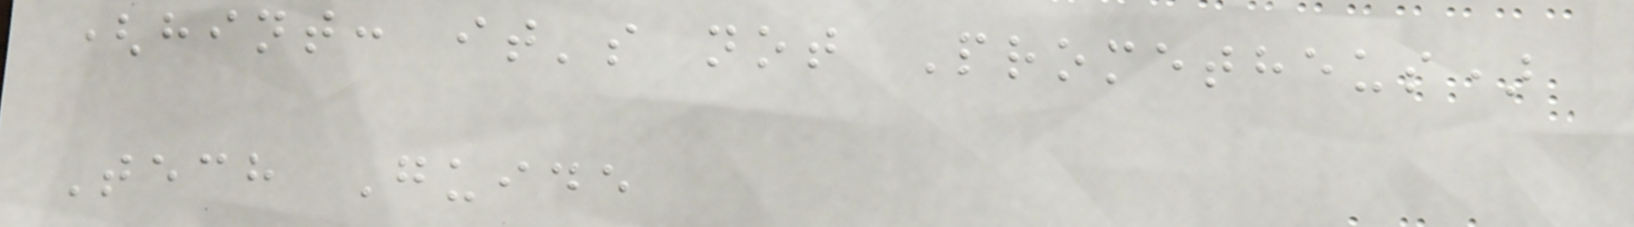(hint: it's not Prometheus)
Tech Guide
